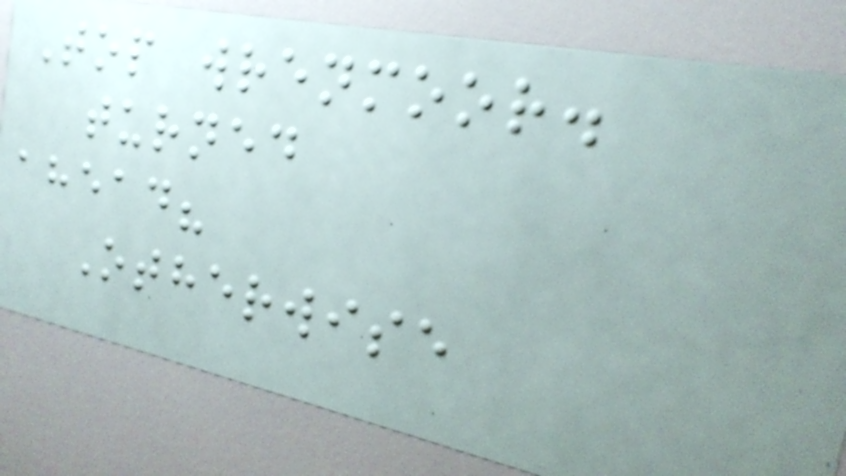Top wrenmoor.
turned
ahead?
Otherwise
